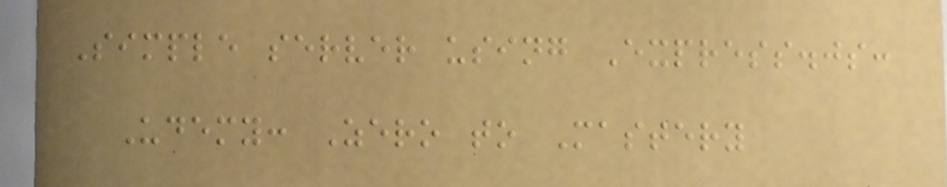Simple server using Express.js:
Udemy: Zero to Mastery
